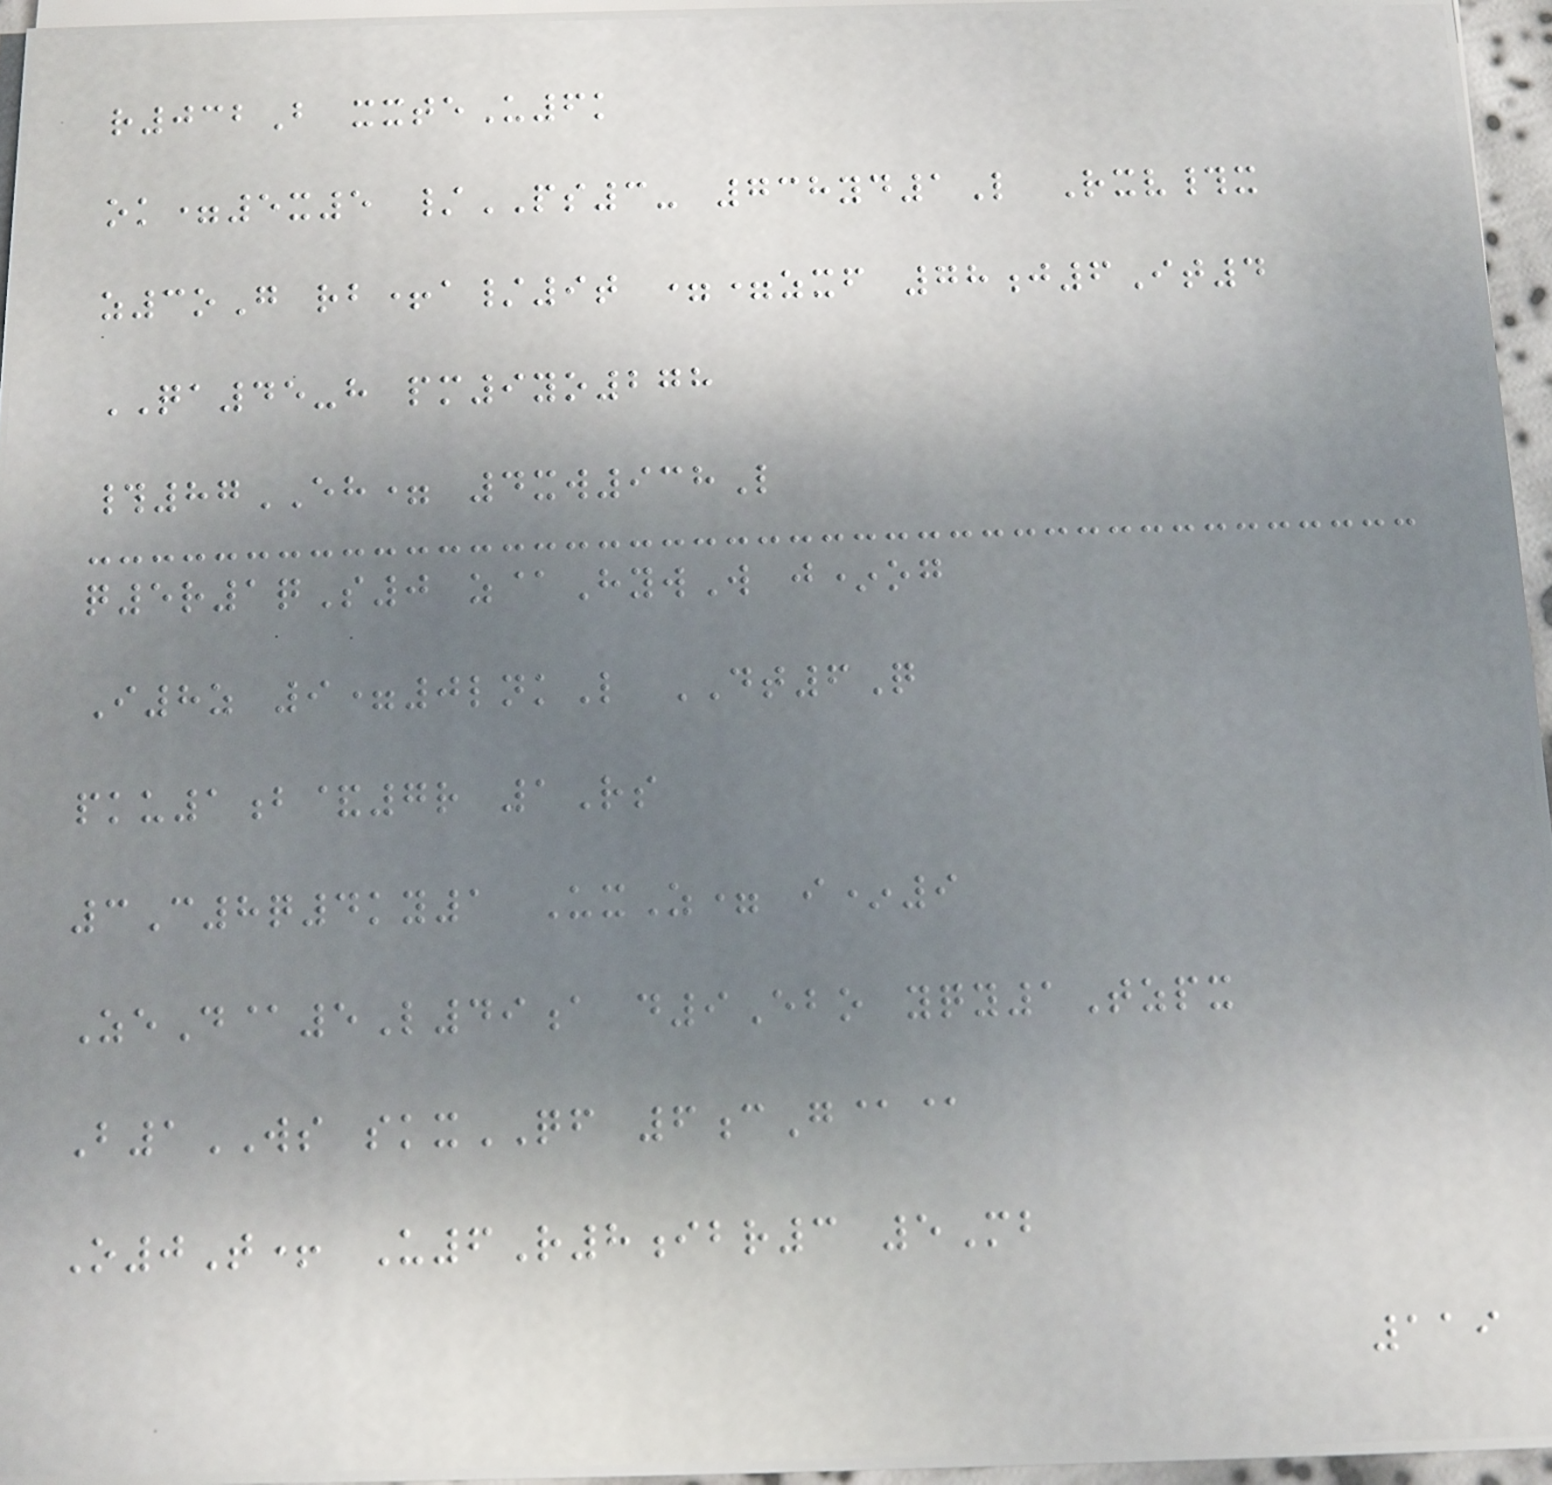r032B xxteU6k
ok=5x5 /PS3- 738yd1L Rxv#x
z3oG rb+a/9t ==zxf 78j6It4
QA45-h pm9yo278
#87EH= 4xw938L
q5r1qS0 z@HywW j*og
I8z 9=0lnkL DT6Q
pku1b&7r 1Rs
3C8q4ky1 UxZ= i*9
ZeD@5L49a d9Ebo yqy1Tzpx
B1WS skxQF 6cG@@
O0T+ U6R8ibr3 5Mb
119
